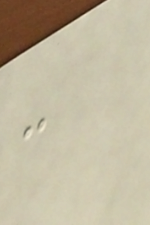-
